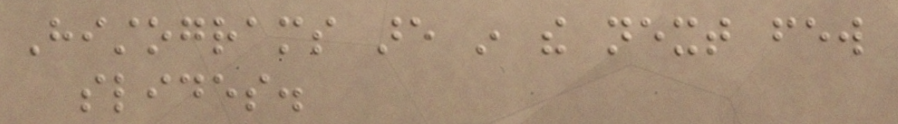Histograms are in the next few
slides.
